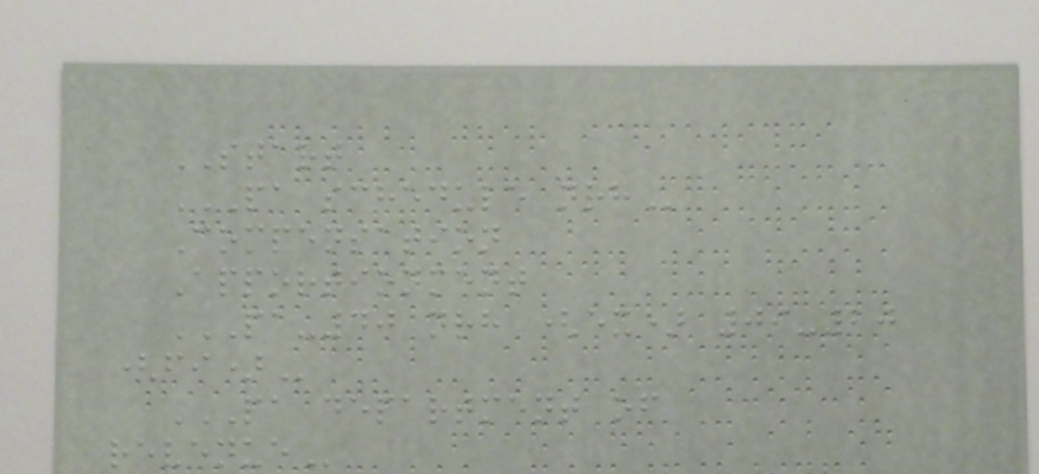START
PA SCHEDULE NRH
Compensation
Apportionment
PA-40 NRH (EX) 09-20
(FI)
PA DEPARTMENT OF
REVENUE
